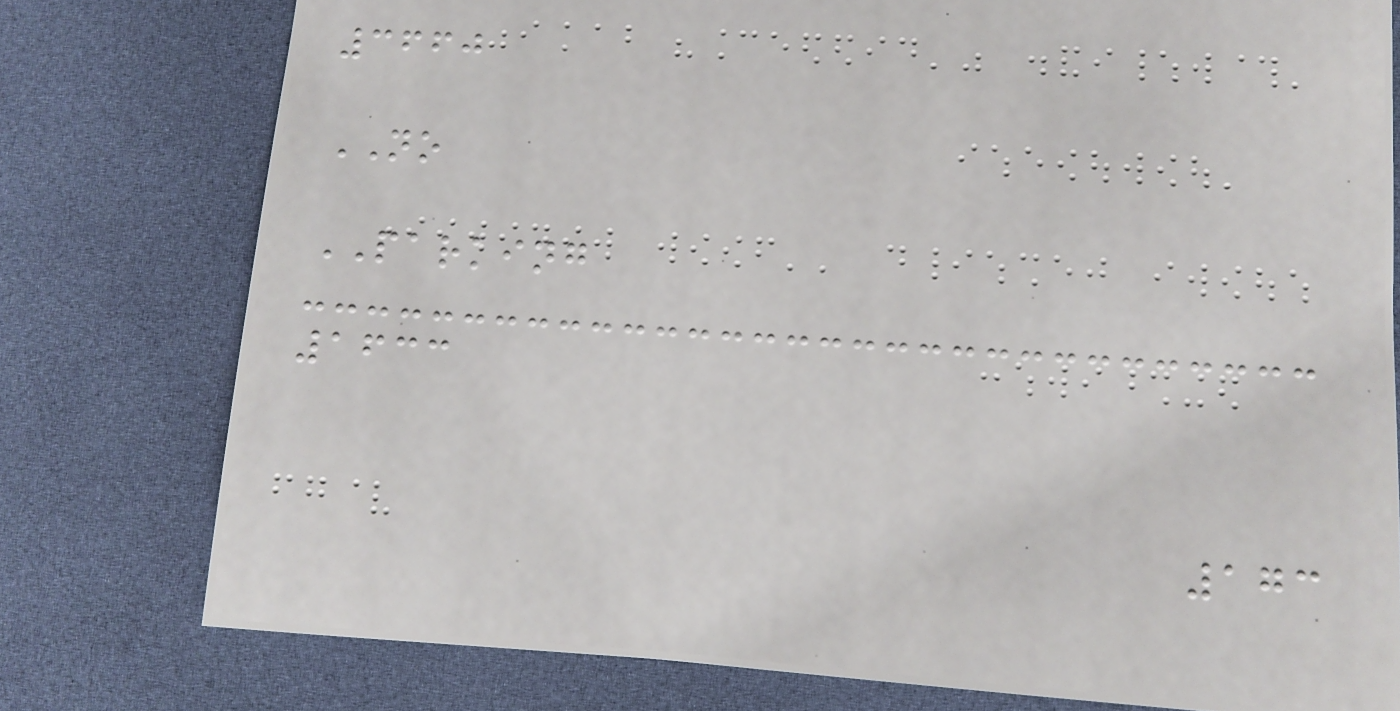3660
NO
PARKING
1633
173
